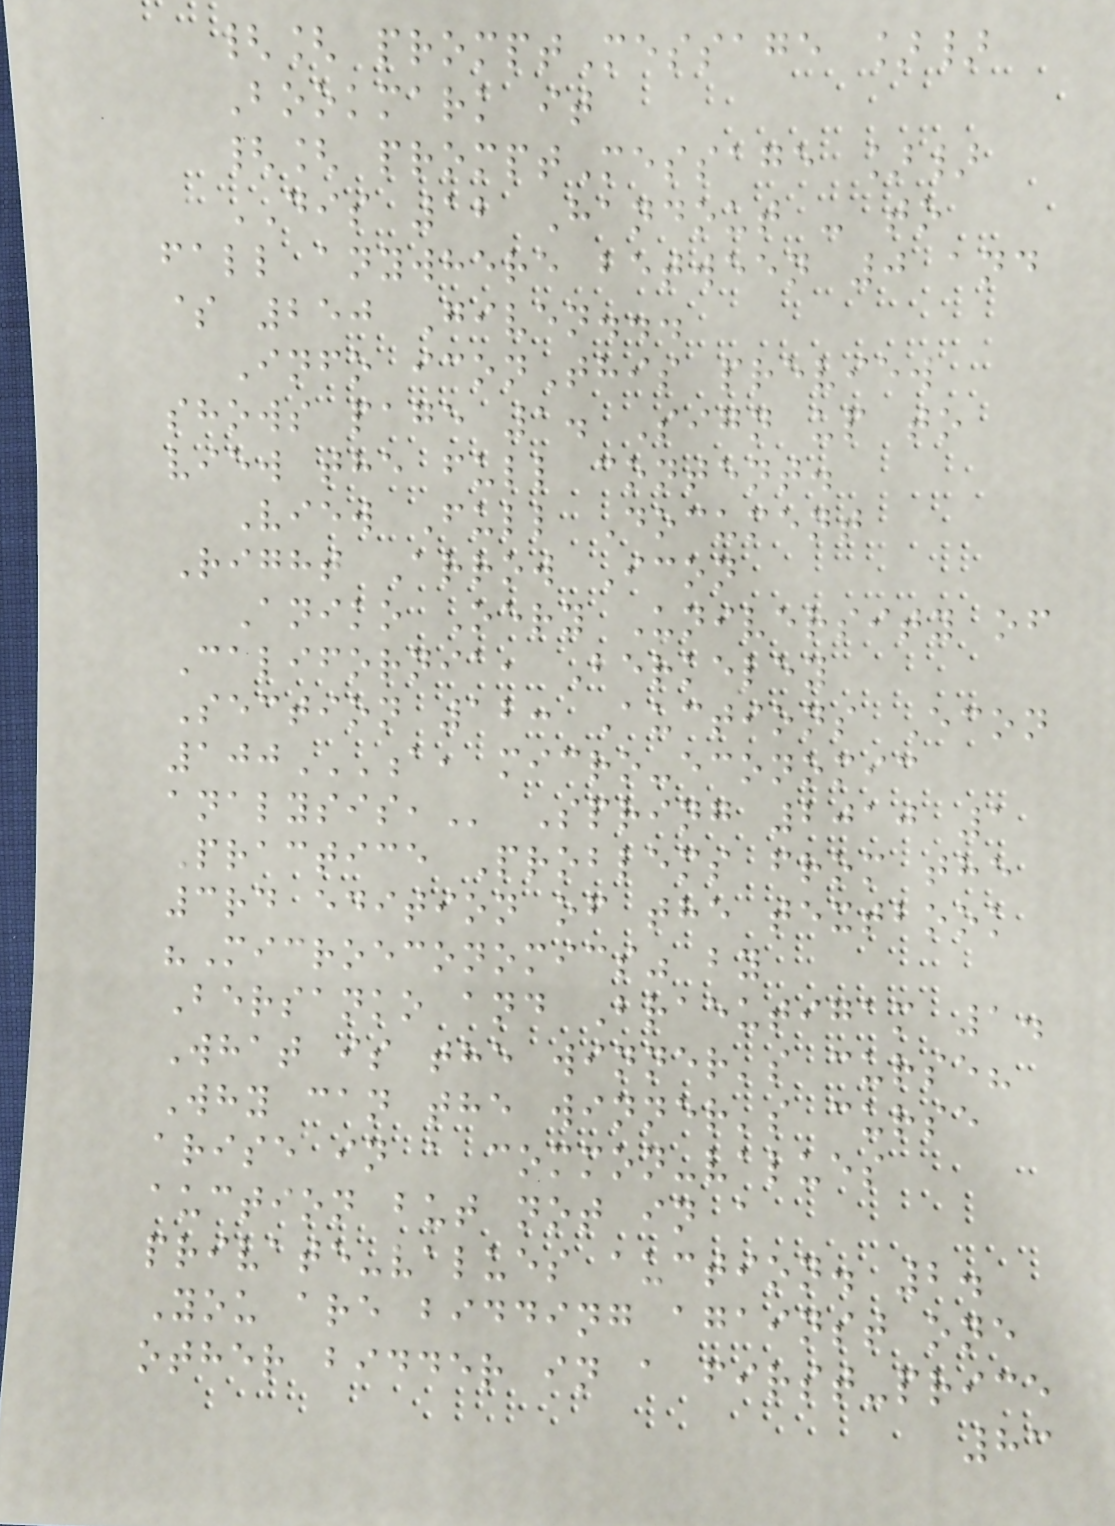{[ promptMessage ]}
Bookmark it
{[ promptMessage ]}
DIS 12 Handout - to
fall anywhere between 0 and
$ 250 Given...
Info iconThis preview
shows page 1. Sign up to
view the full content.
View Full Document
Right Arrow Icon
Aniko Oery University of
California, Berkeley
Section 12: Auctions Econ
100A, MICRO-ECONOMIC
ANALYSIS, Spring 2010 1
Practice Problems from the
3rd edition of the textbook
"Microeconomics" by
Bersanko and Braeutigam 1.
What is the winner's curse?
Why can the winner's curse
arise in a common-values
auction but not in a
private-values auction. 2.
You are bidding against one
other bidder in a first-price
83
